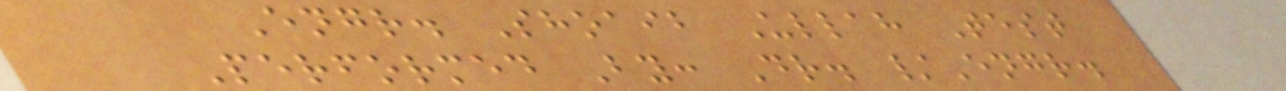Engr. Shoaib Ullah Test
Performed By: Dr. /Engr.
